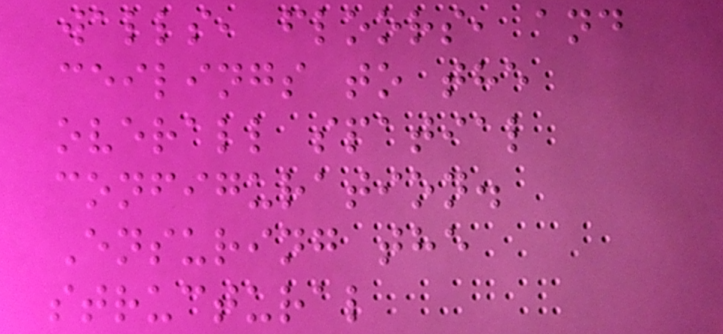walls, floors, and
ceilings to the
overall spatial
configuration.
Ensuring the
structural
